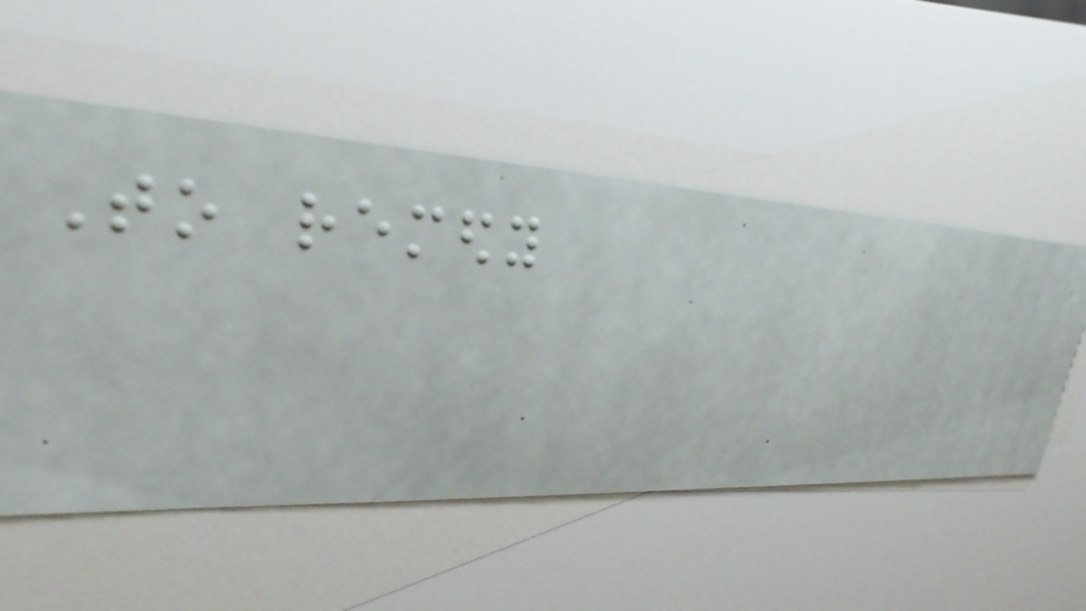To remedy
